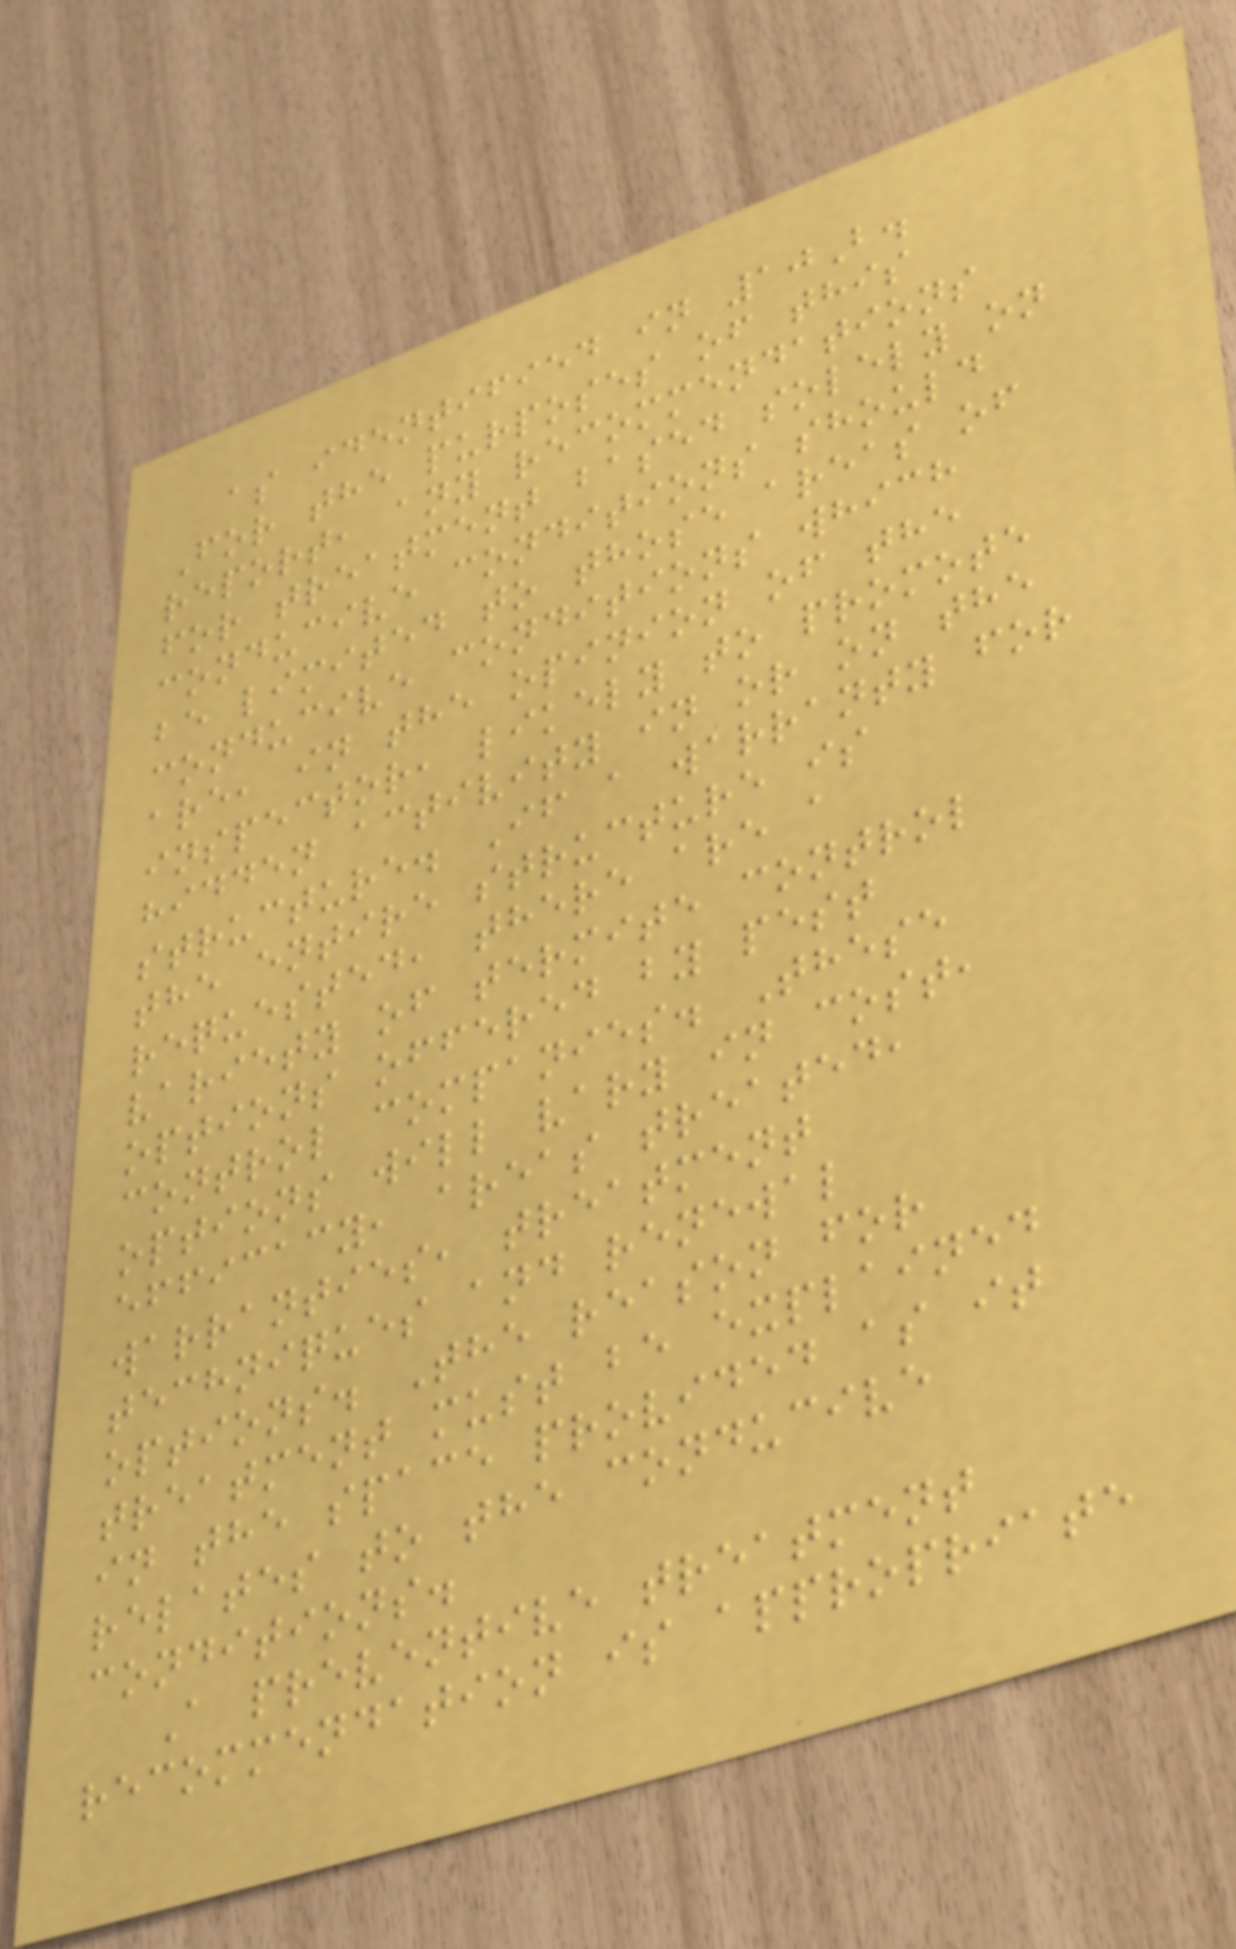as identified in 10B.
For the purposes of this
report, any recommendations
for treatment based solely on
conducive conditions should
be limited to those areas of
conducive conditions which
are, in the opinion of the
inspector, likely to promote
hidden activity in or on the
structure. If a warranty for
the entire structure is
requested, there are a
variety of termite control
options offered by pest
control companies. These
options will vary in cost,
efficacy, areas treated,
warranties, treatment
techniques and renewal
options. The reason for
treatment must be explained
in the space provided as it
relates to the conducive
conditions.
A preventive treatment
recommendation is appropriate
